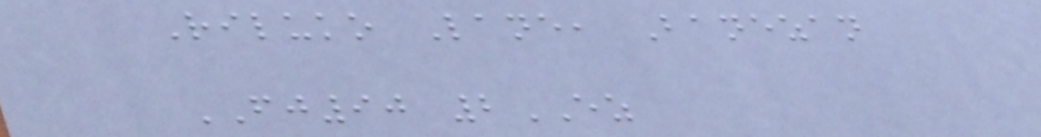Riluko Lane, Banezan
FJ90 2EZ
